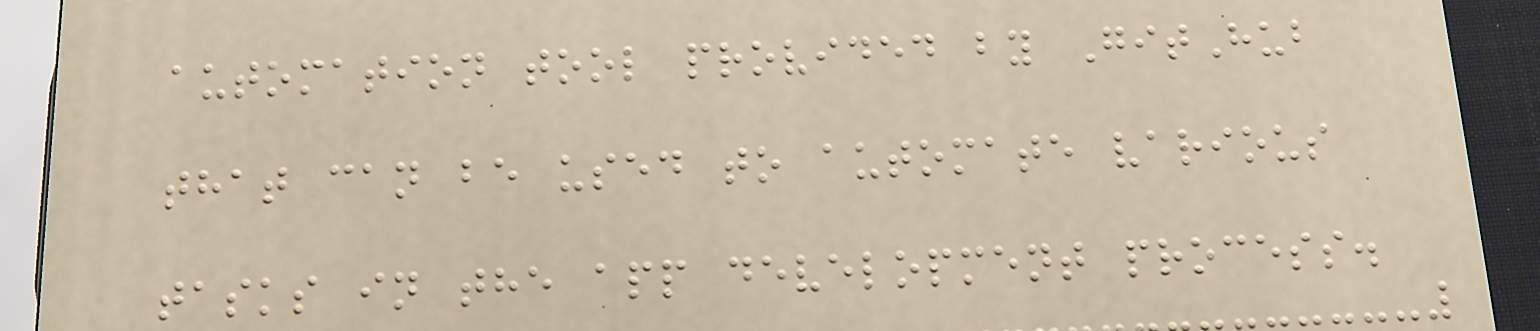automation tool provided by GitHub
that can be used to automate various
tasks in the app development process.
